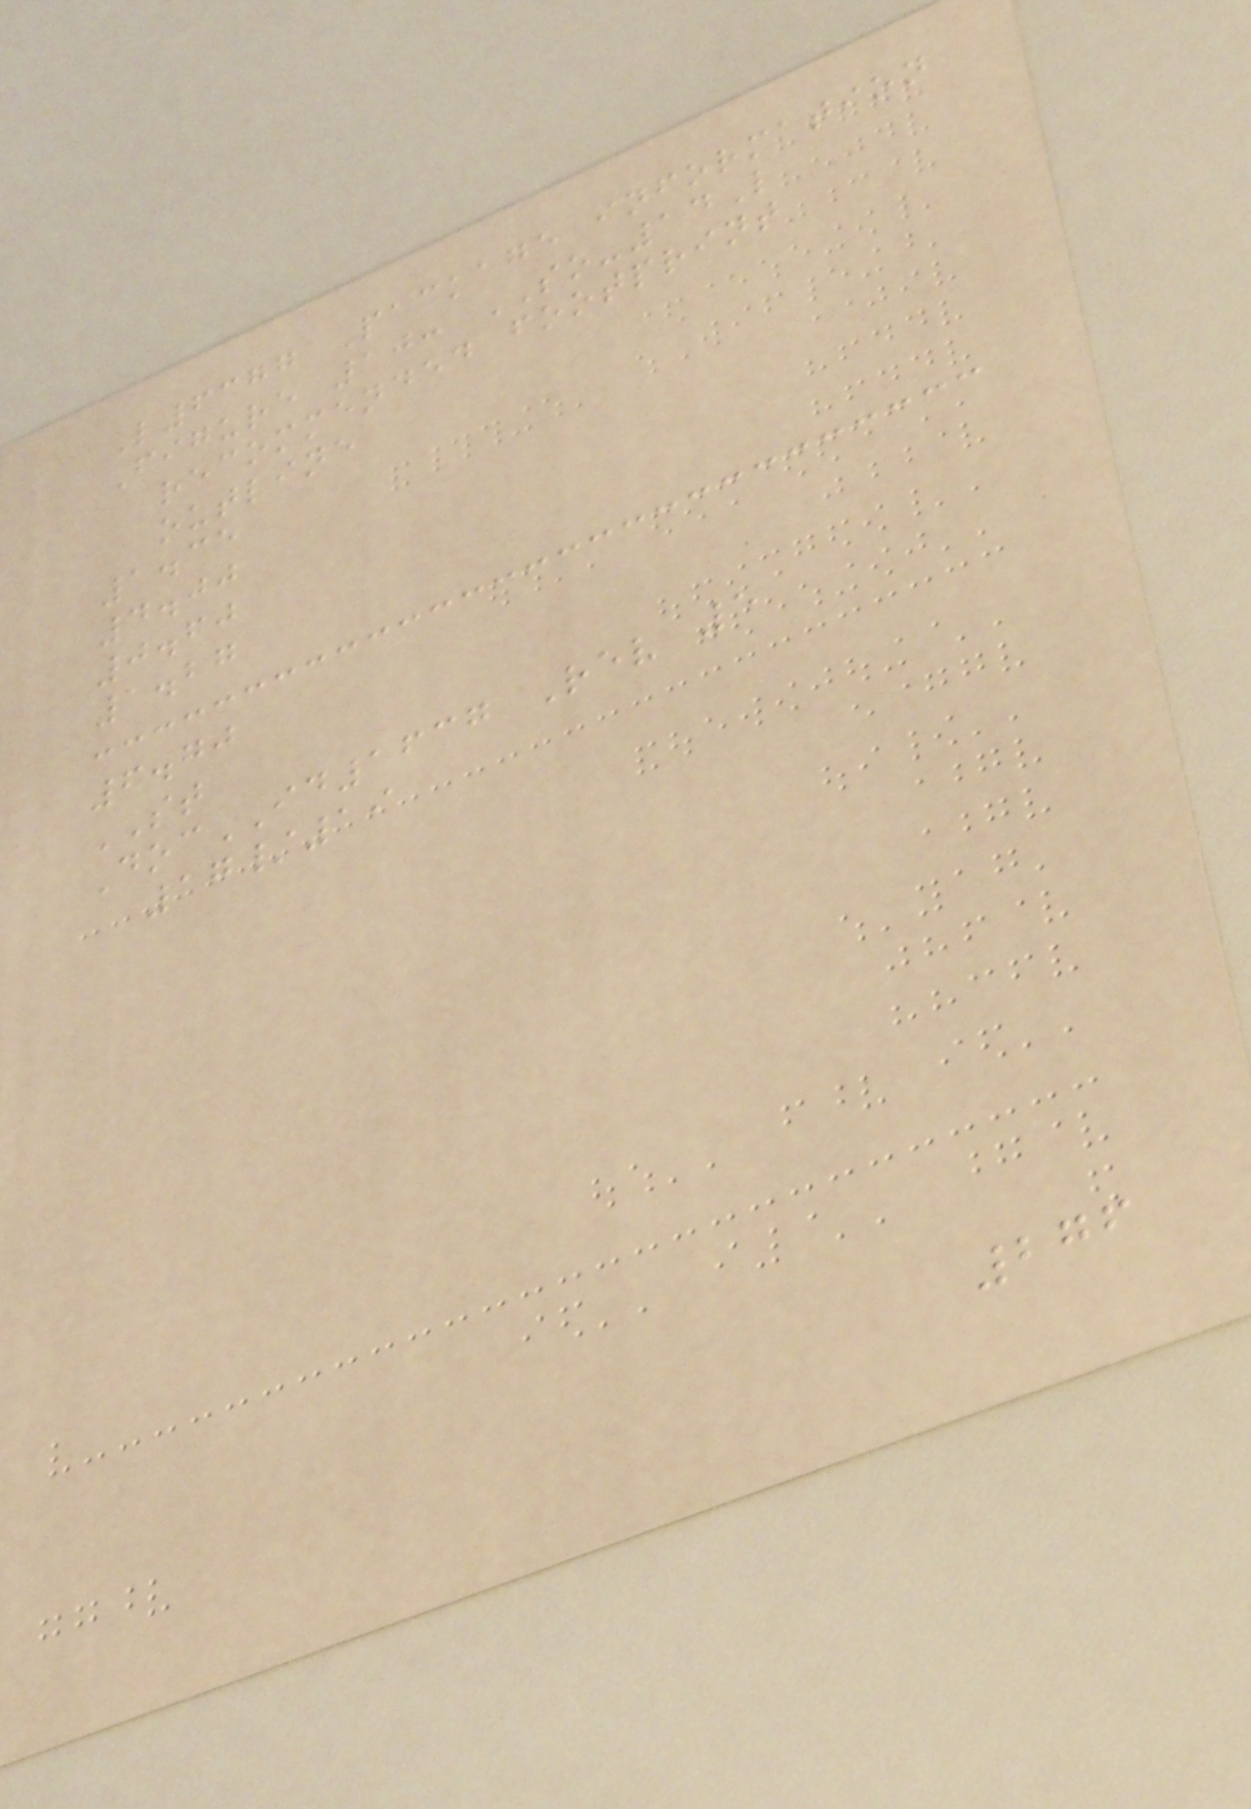L6377 Package information
Figure 10: SO-14L
recommended footprint
outline
1.35
4.00
0.60
1.27
6.70
ST
DocID1637 Rev 5
17/19
276
